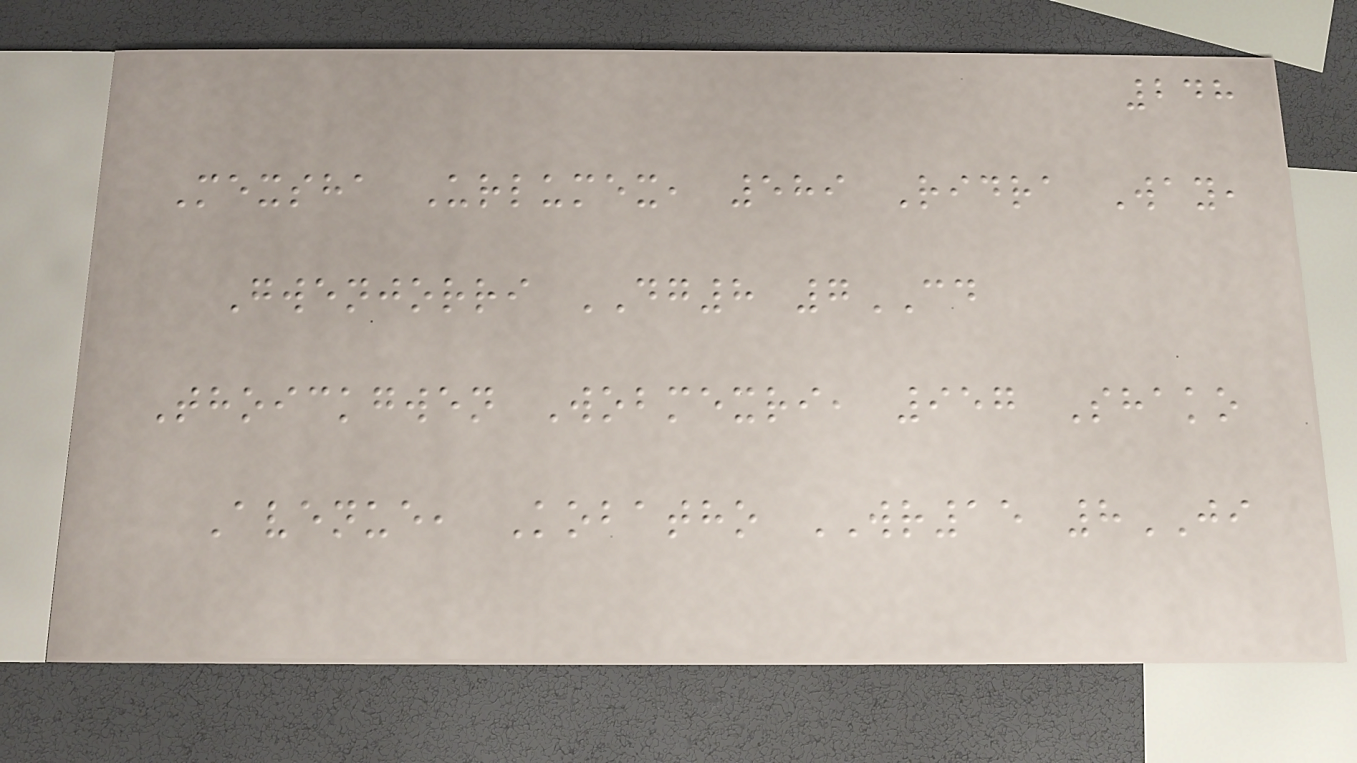248
Mexsha Urlumex, 589 Ridra Way,
Gwenjorri DG8 7CD
Thoickgwen Wobmexri, 957 Shako
Avenue, Kobatho WR15 8JI
